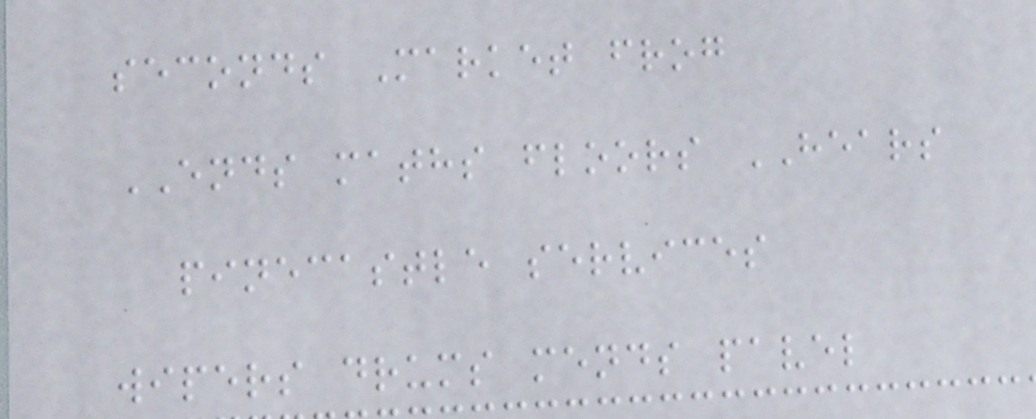seconds Market frog
ENDS maths floors HEARS
pinecastle services
wipers drums mends pavel
